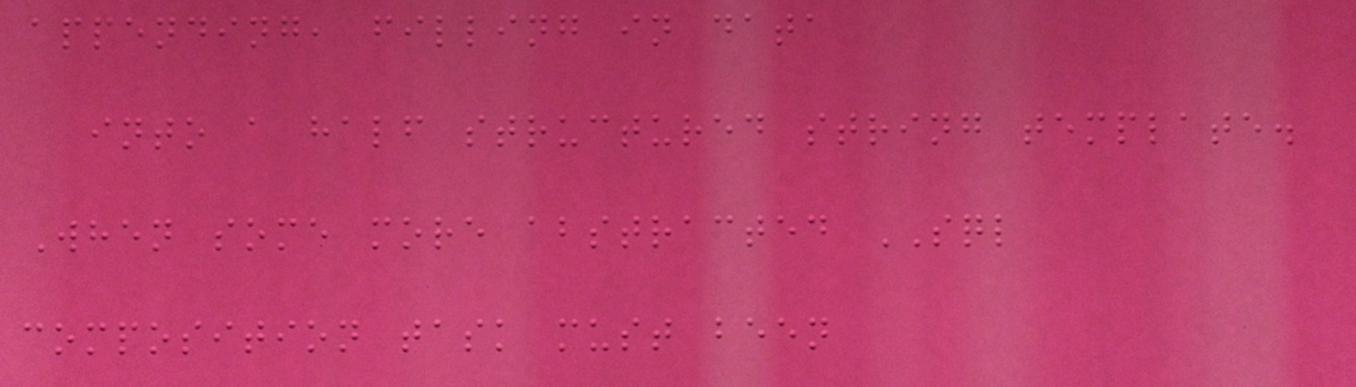appending, filling in data
into a half structured string template.
When some more abstracted SQL
composition task must been
